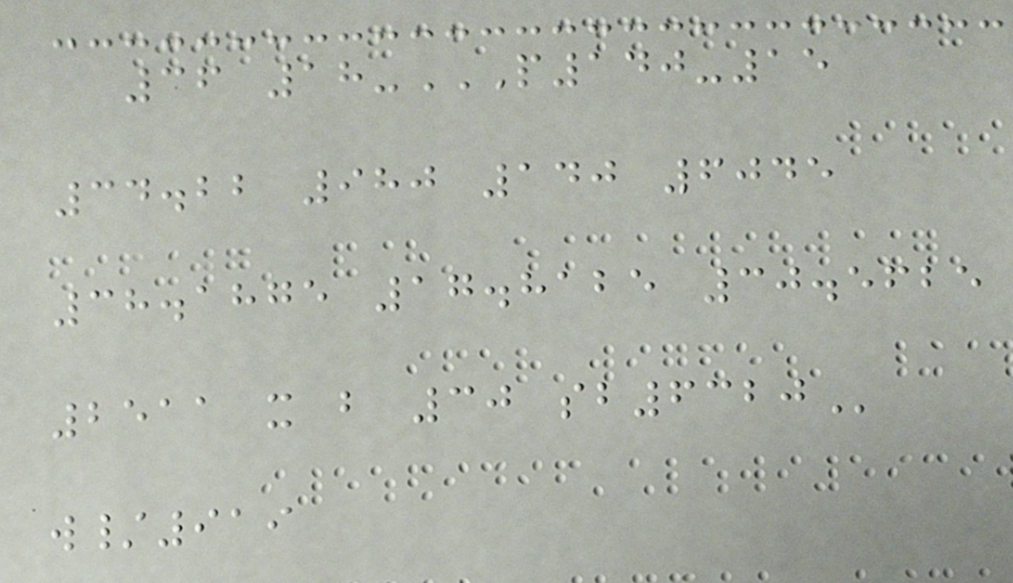36 18-P140-15
34.22 980 140 6045
38.1875 17.8125 30.5625
2511 X B 30 SB6320
w/919
